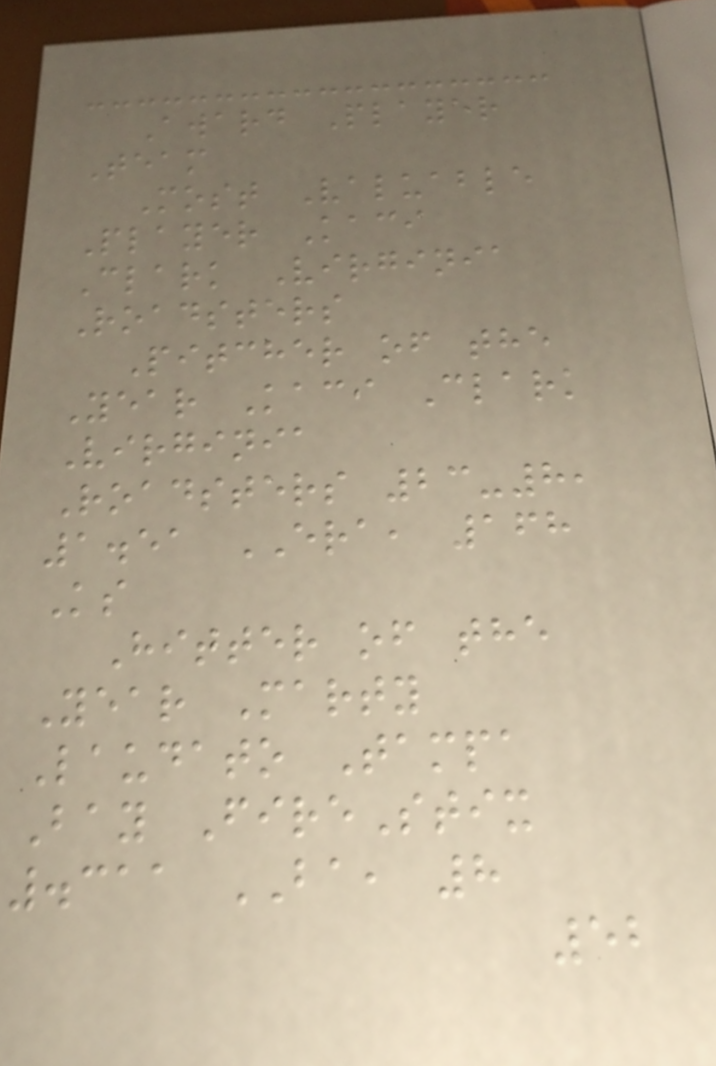Award Player
Team
Most Valuable
Player Kaci
Clark Virginia
Roadsters
Pitcher of the
Year Kaci Clark
Virginia
Roadsters 23-8,
1.51 ERA, 168
Ks
Hitter of the
Year Marty
Laudato Tampa
Bay FireStix
.311 BA, 8
52
